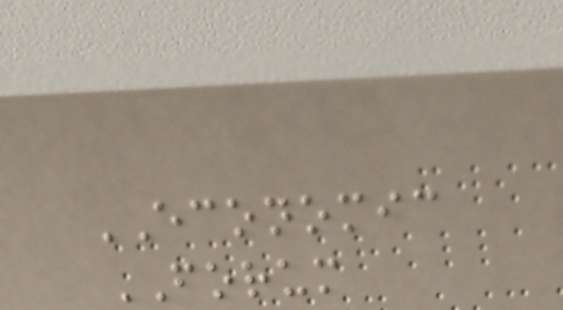ECONOMIC
FORUM
